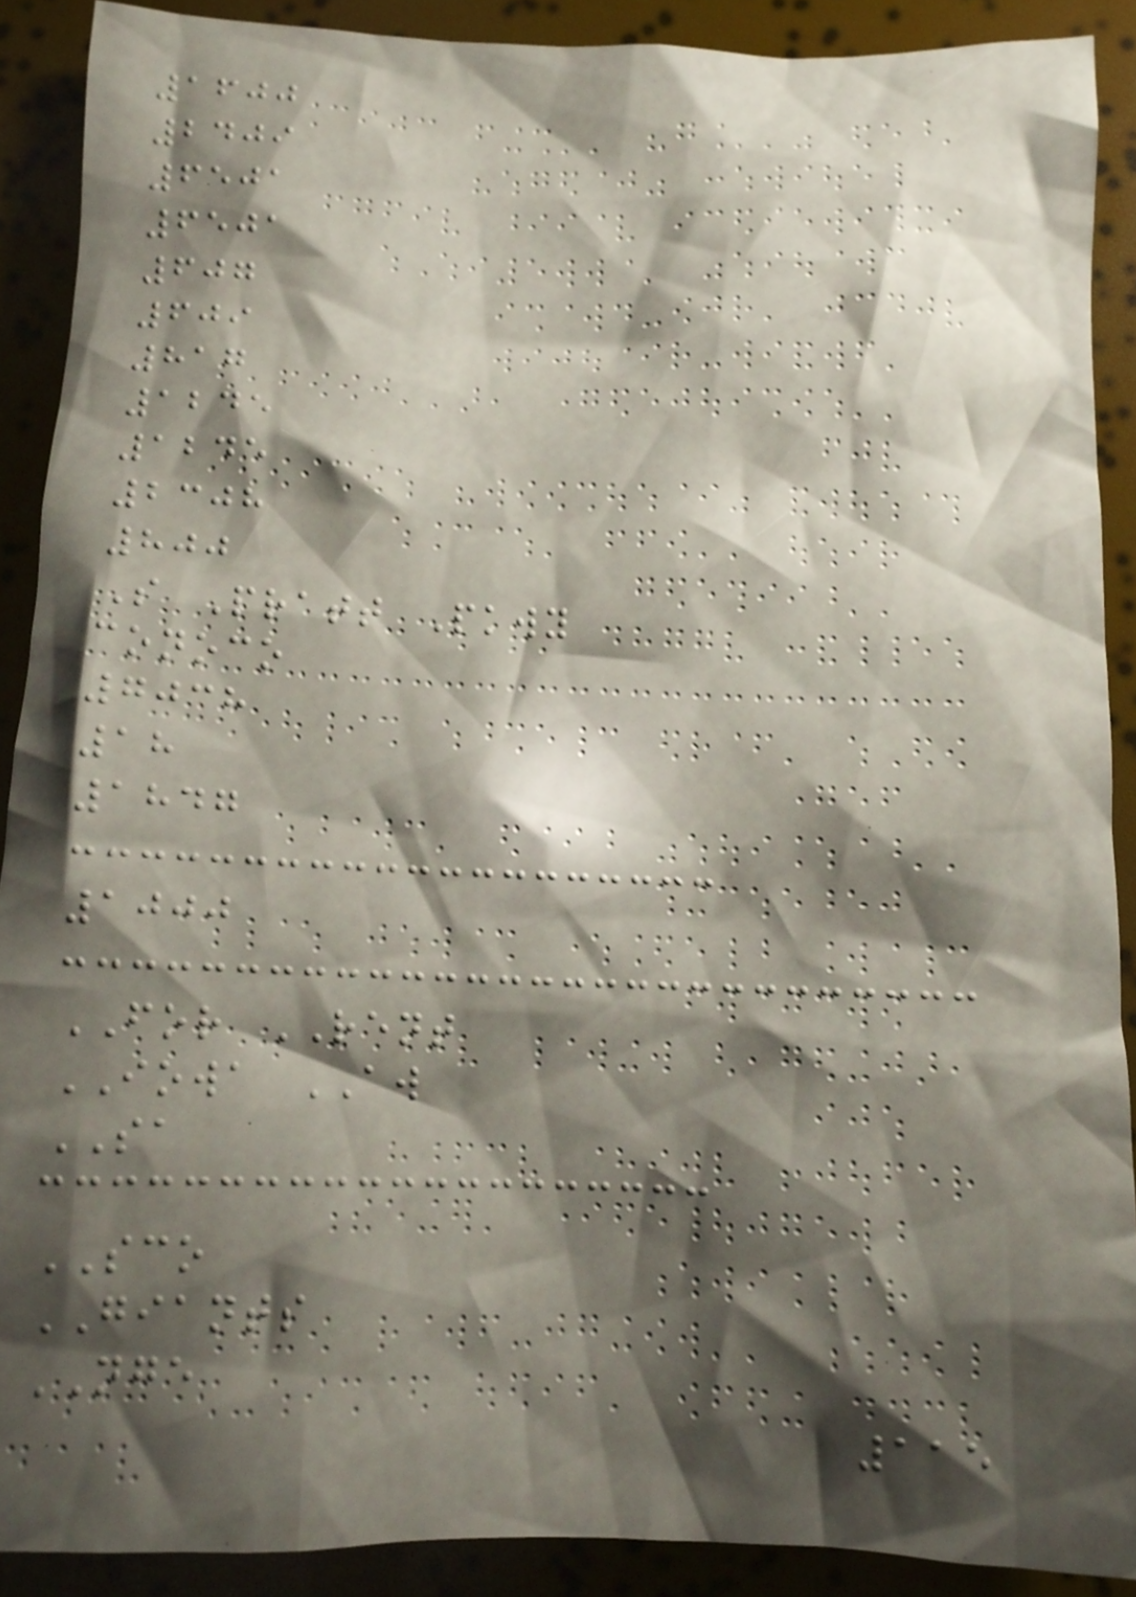1600
2409
6501
6501
607
609
817
1245
1245
2308
800
S Pratt Pkwy
conoco
7038
18
1847
1000
FOR RENT
IOWA AW
SA
SCO
GIANTS
NGE
115
